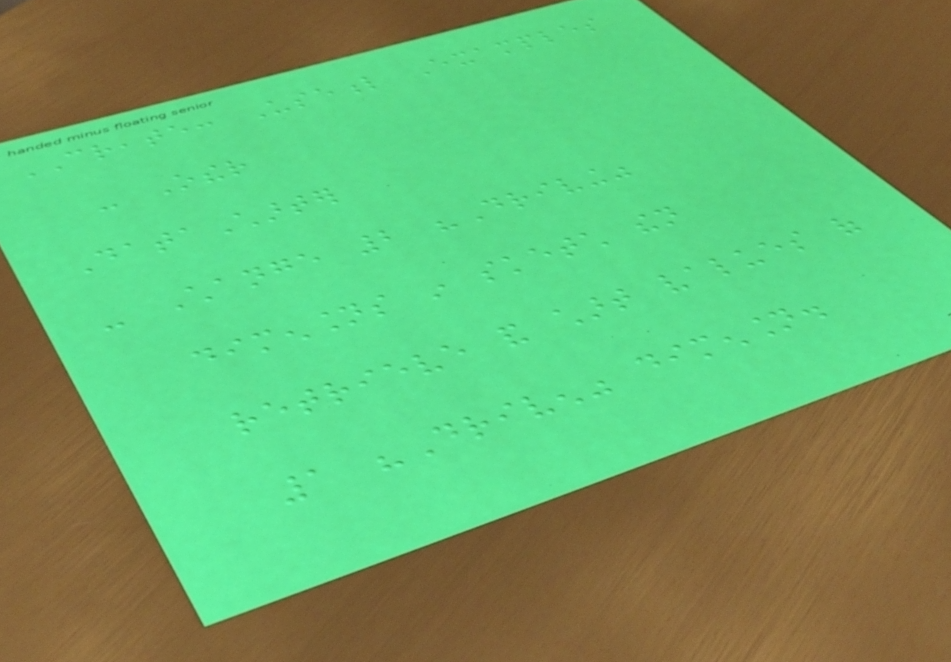CREATE: Useful Examples
- Other
DataCharter
- Change 2 "Driving"
dimensions in sketch then
retrieve and chart values of
1 "Driven" dimension.
